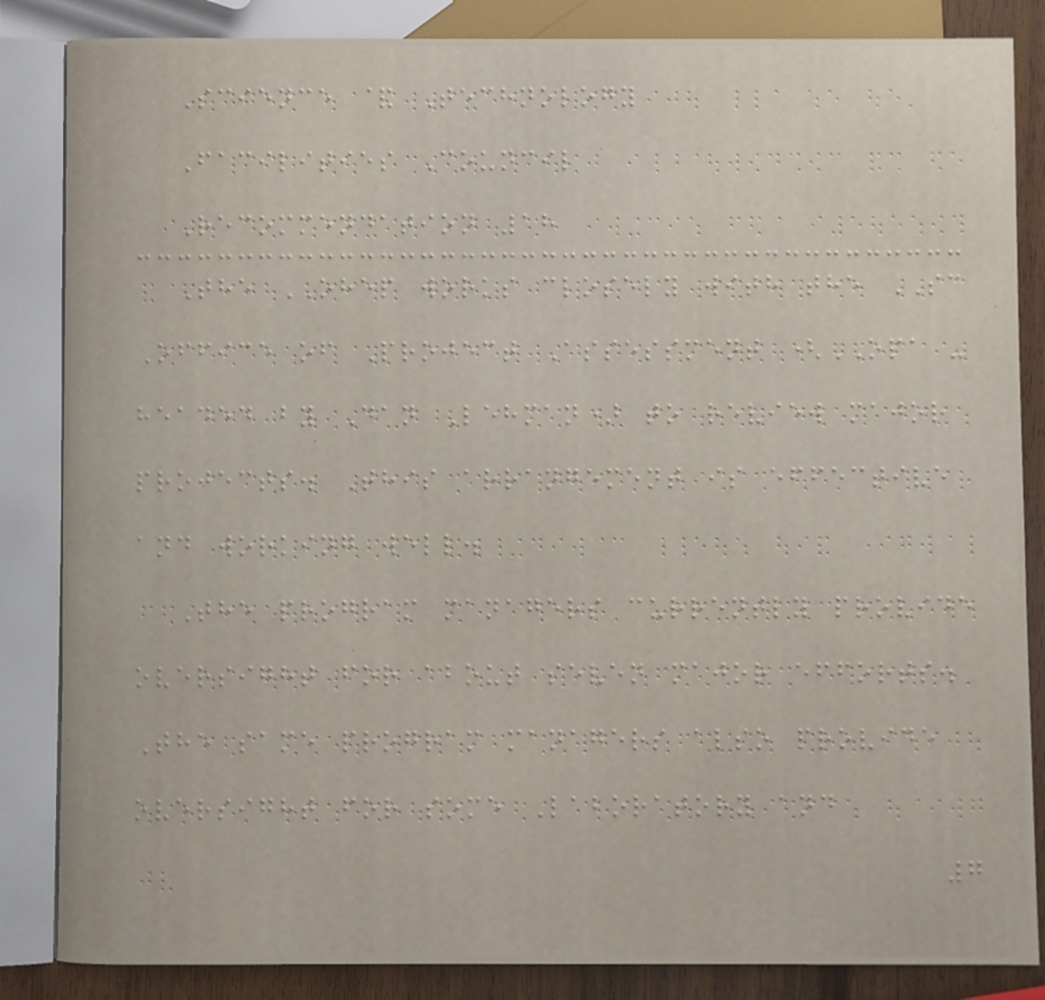Science & Technology
Facilities Council
Recommendation 18
The OHEP works closely with the SC
Office of Project Assessment (OPA -
headed by Dan Lehman) to review major
projects. This arrangement is effective
and working well.
The program managers currently provide
oversight for about seven major efforts.
The same program managers also provide
oversight for some Laboratory and
7
